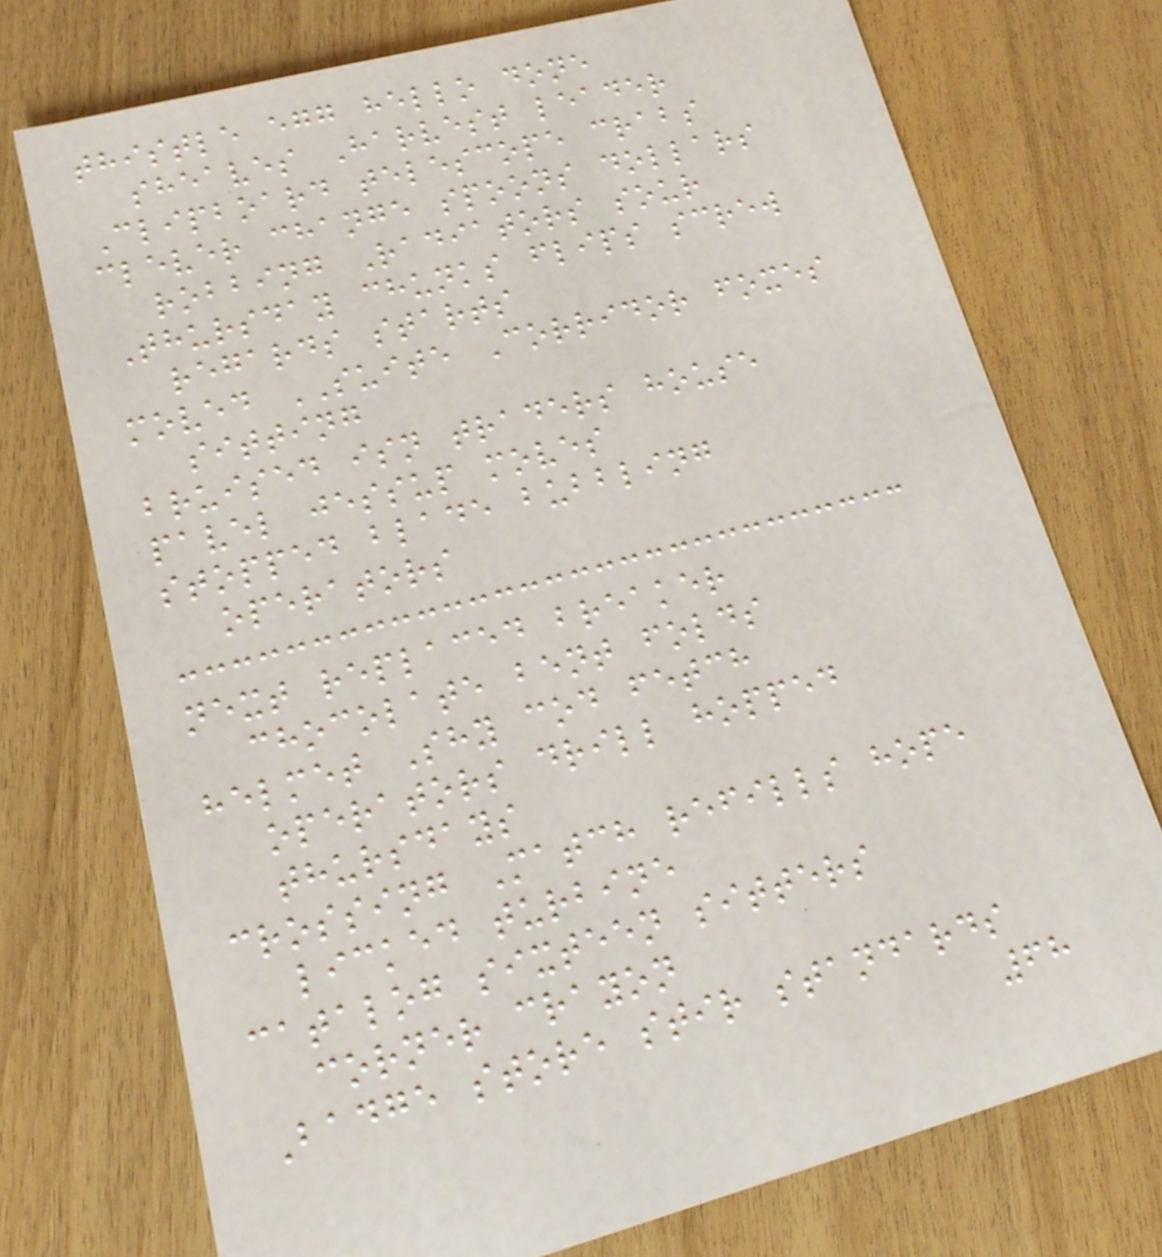thistle egg hello done
sheaves Harvest leader
Clipboard telescope crabs
clever change spoons dollars
robbing Radiators sour
Thursday chunks flips screw
regards starts
moved SUITE Corridor foxes
sitting
bruised isn traders house
pavel jessup moves
stopped blade bubbling
operators
next replaced breaker
chocolate bent folds
helmet Shy cod fetch
operators drill hopped
thursdays
crossing Match refills hope
licked turbine
catalog sixteen sitters
corner crayon
Badge store stir standards
68
